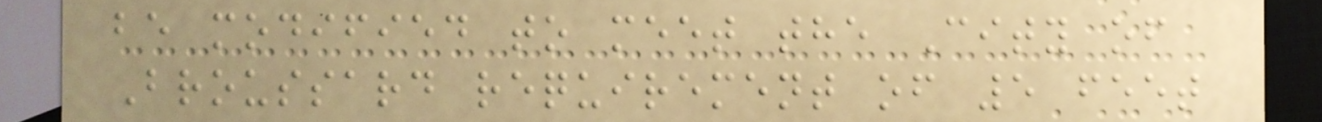be modified to meet the City of
Broussard requirement of 5 feet
